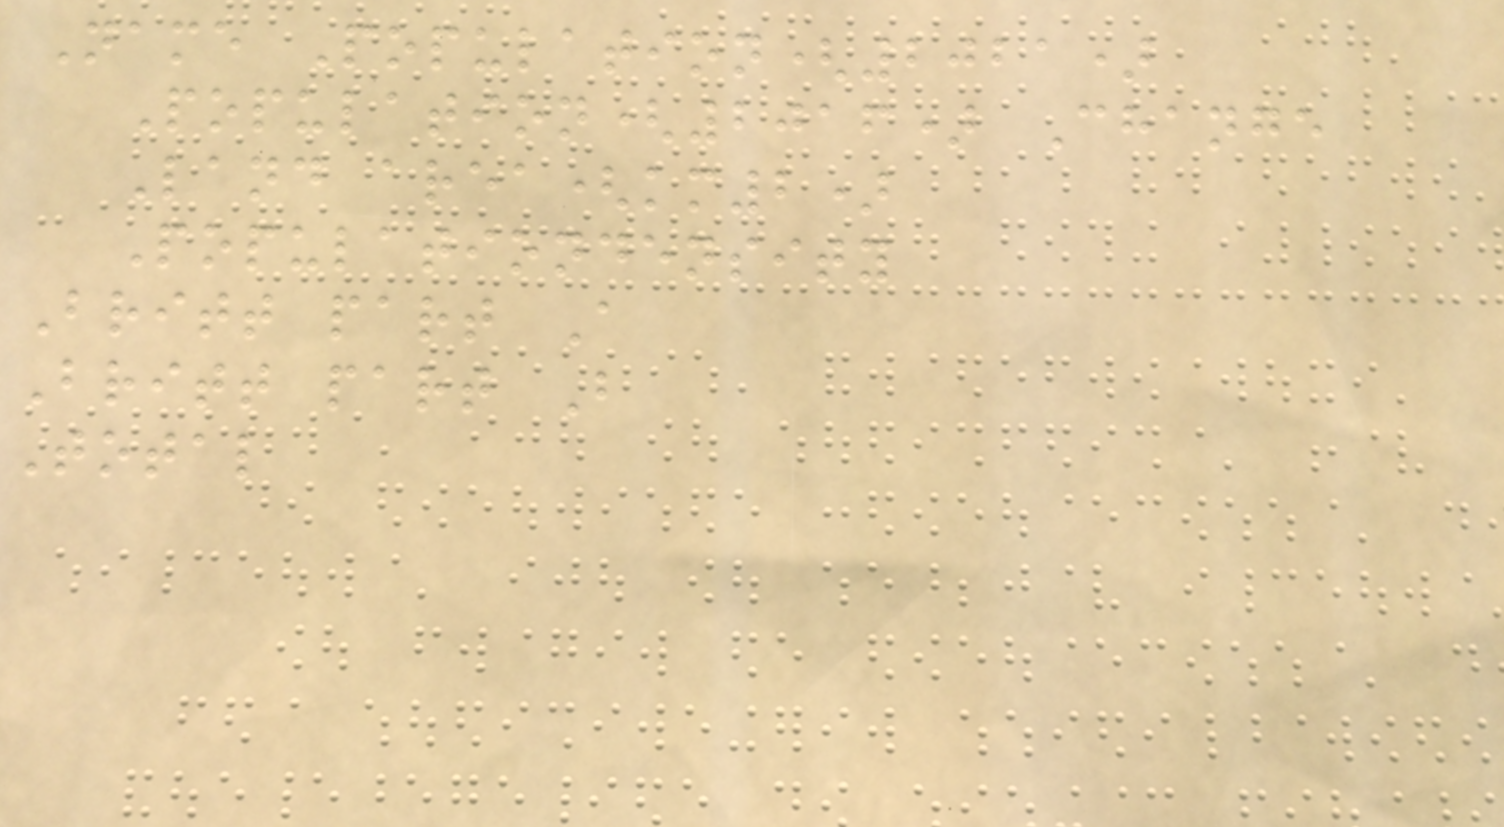Name Population(2021)
Population(2016) Change
Land area(km2)
Populationdensity
Britt part A
Britt part B
Total
